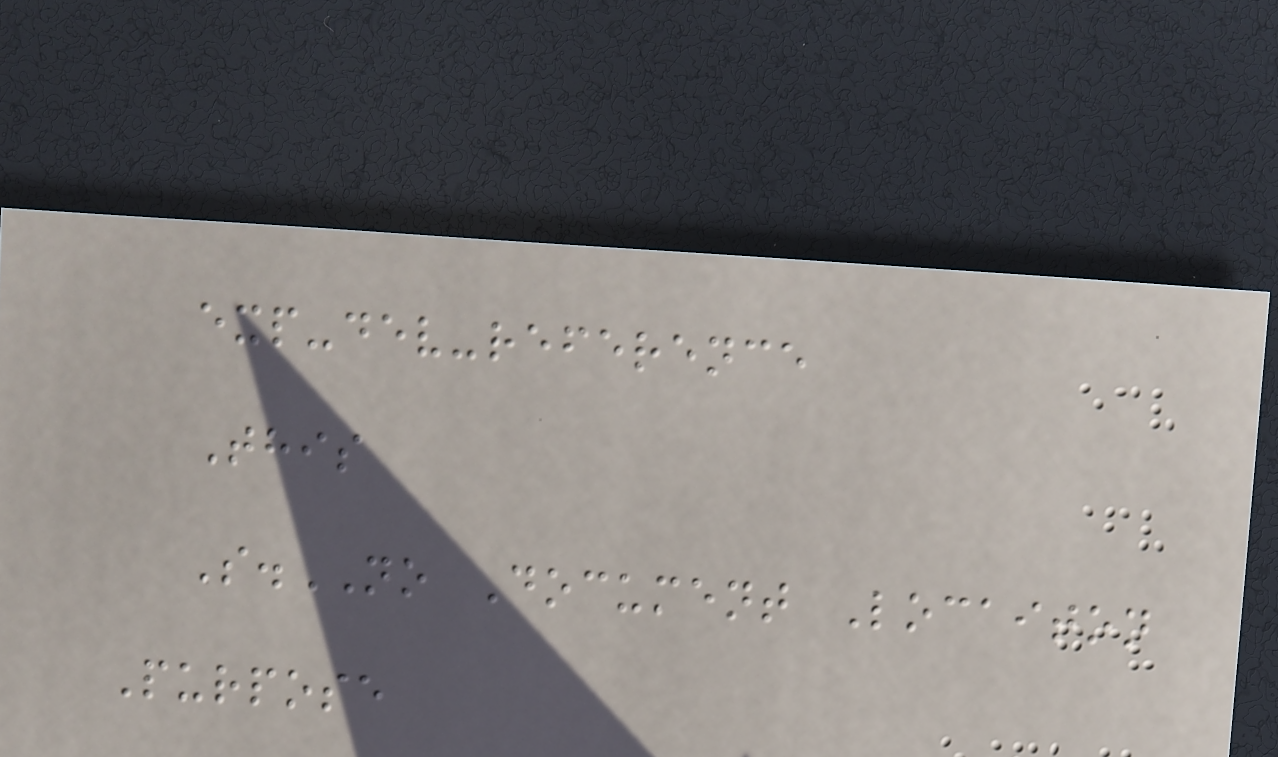exp-dev-reference
This
S.NO Document Locaiton
Purpose
